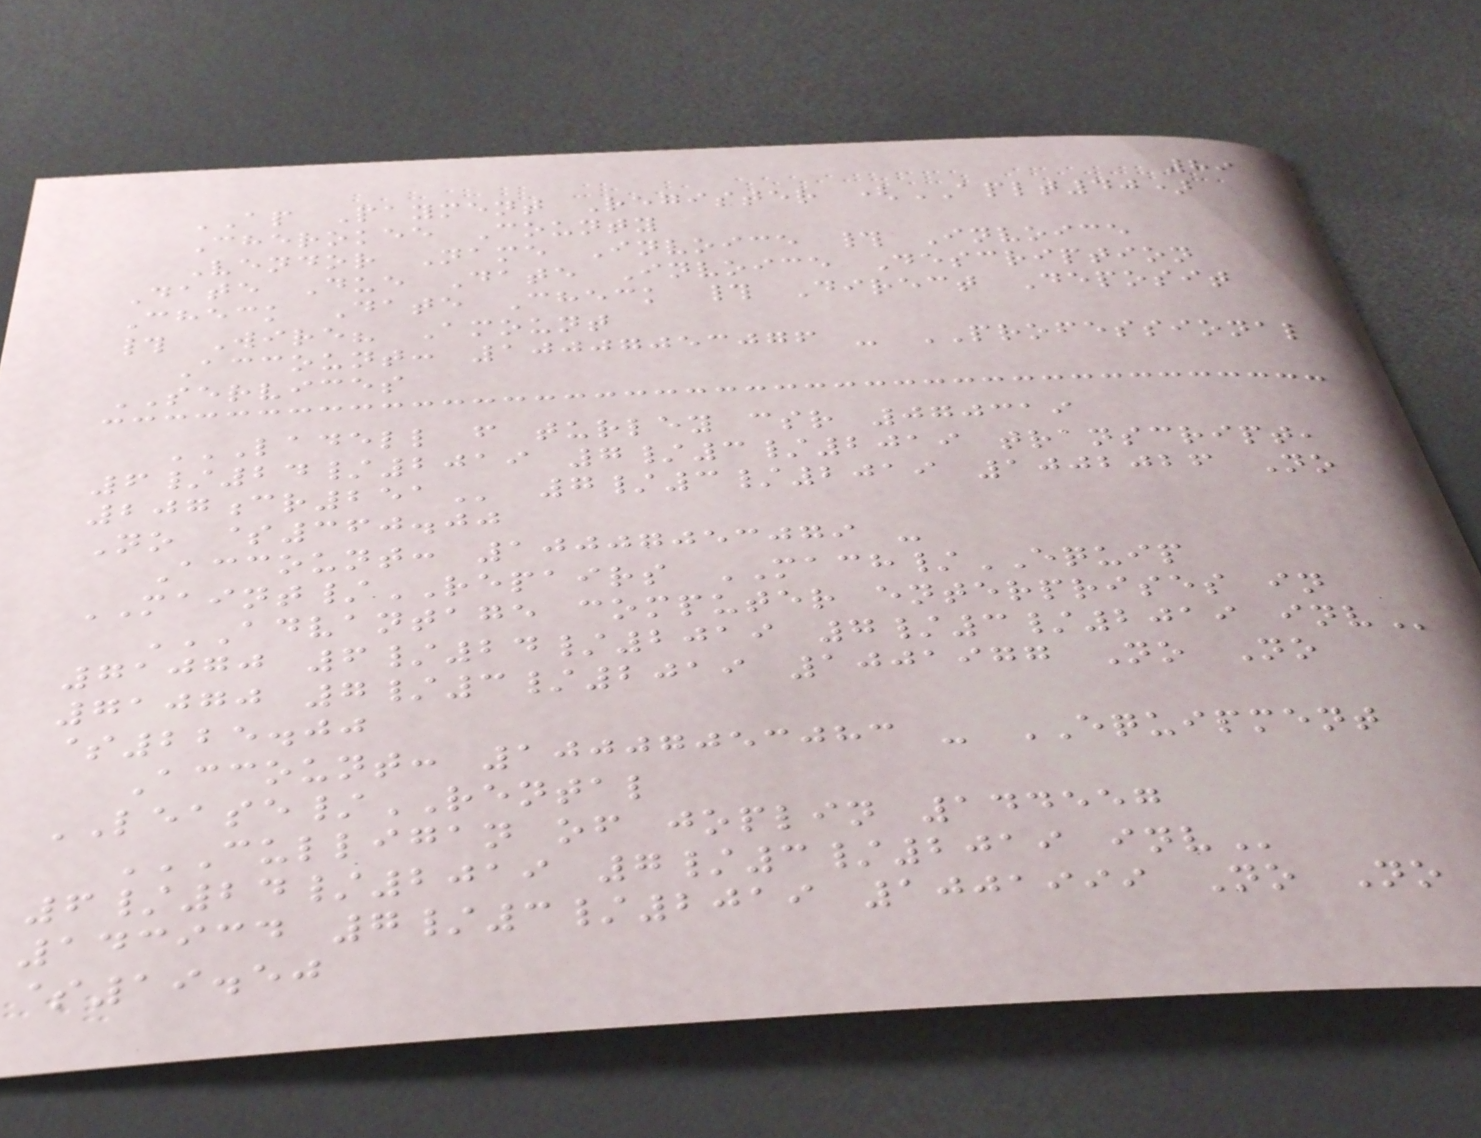89
AP Payment Register (APLT40)
Cherokee County
Vendor Name Invoice # Invoice
Date Due Date Invoice Description
Check Date Check # Direct Deposit
# Wire? Amount
Account: 10007053076 - PROFESSIONAL
SERVICES
LADELL F TURLEY CSR 070319
6/24/2019 7/3/2019 TRANSCRIPT,
207CR251 7/3/2019 1002026 No
No $360.00
Account: 10007053079 -
MAINT/REPAIRS MACH/EQUIP
ADVANTAGE COMPUTER ENTERPRISES IN
71070 6/24/2019 7/3/2019 INV
71070 7/3/2019 1001977 No No
$225.00
Account: 10007053083 - EQUIPMENT
LEASE/RENTAL
CULLIGAN OF JOPLIN 144557
6/24/2019 7/3/2019 INV
143934 7/3/2019 1001999 No No
$19.50
